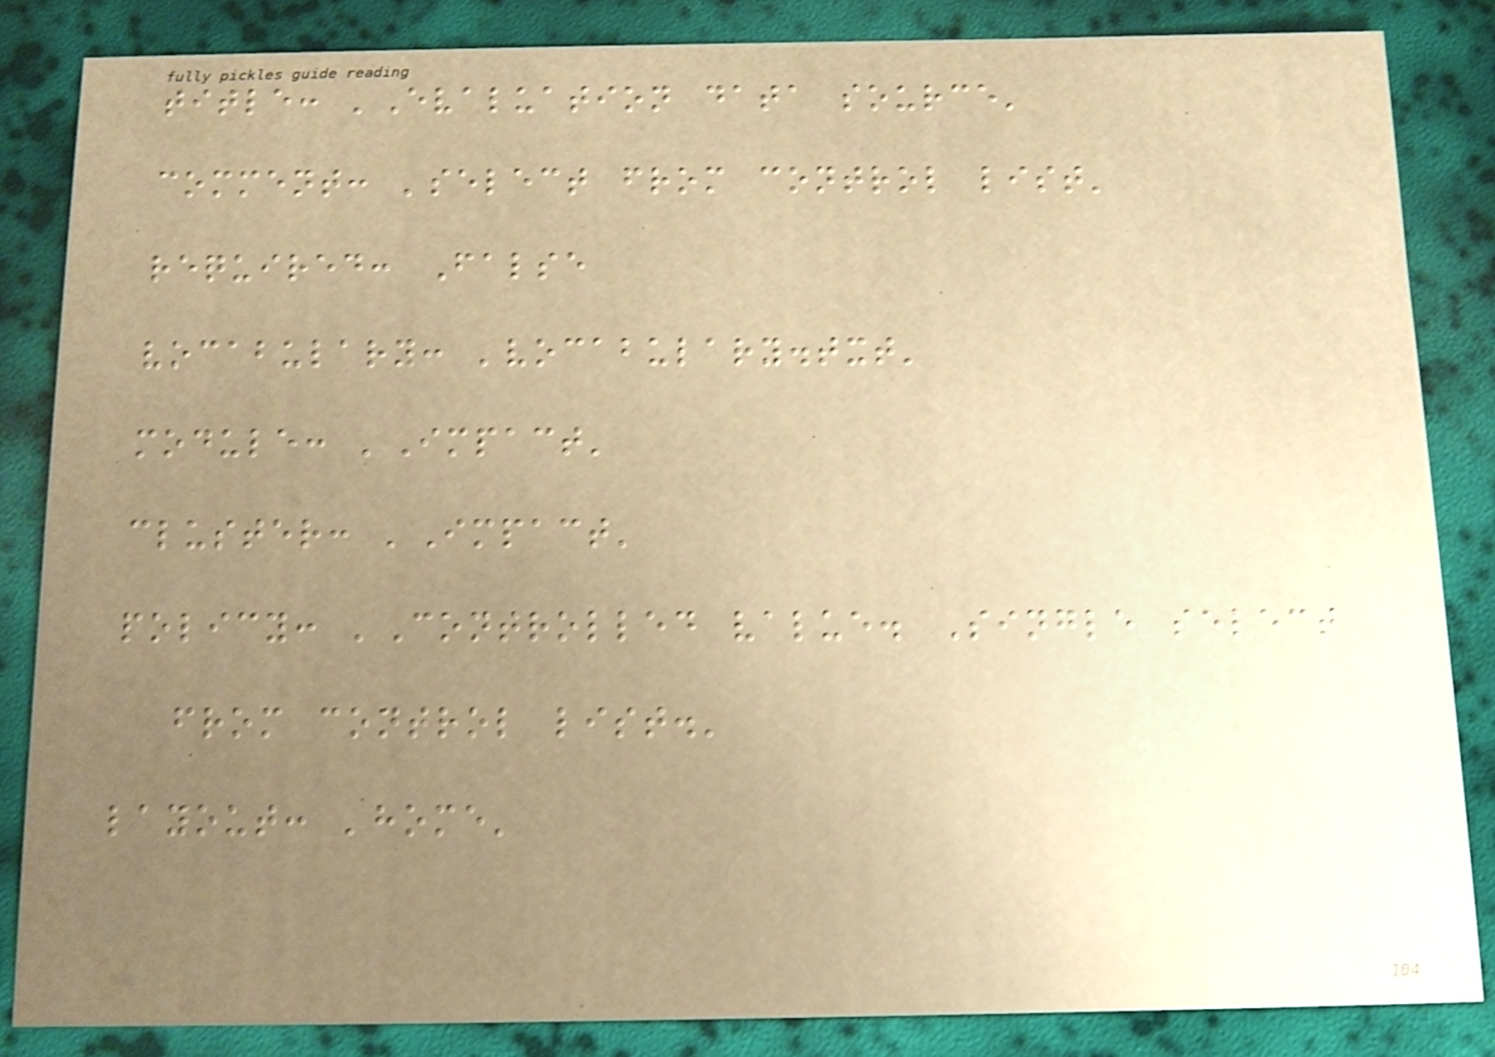title: 'Evaluation data source'
comment: 'select from control list'
required: False
vocabulary: 'vocabulary.txt'
module: 'Impact'
cluster: 'Impact'
policy: 'Controlled value. Single select
from control list.'
layout: 'home'
